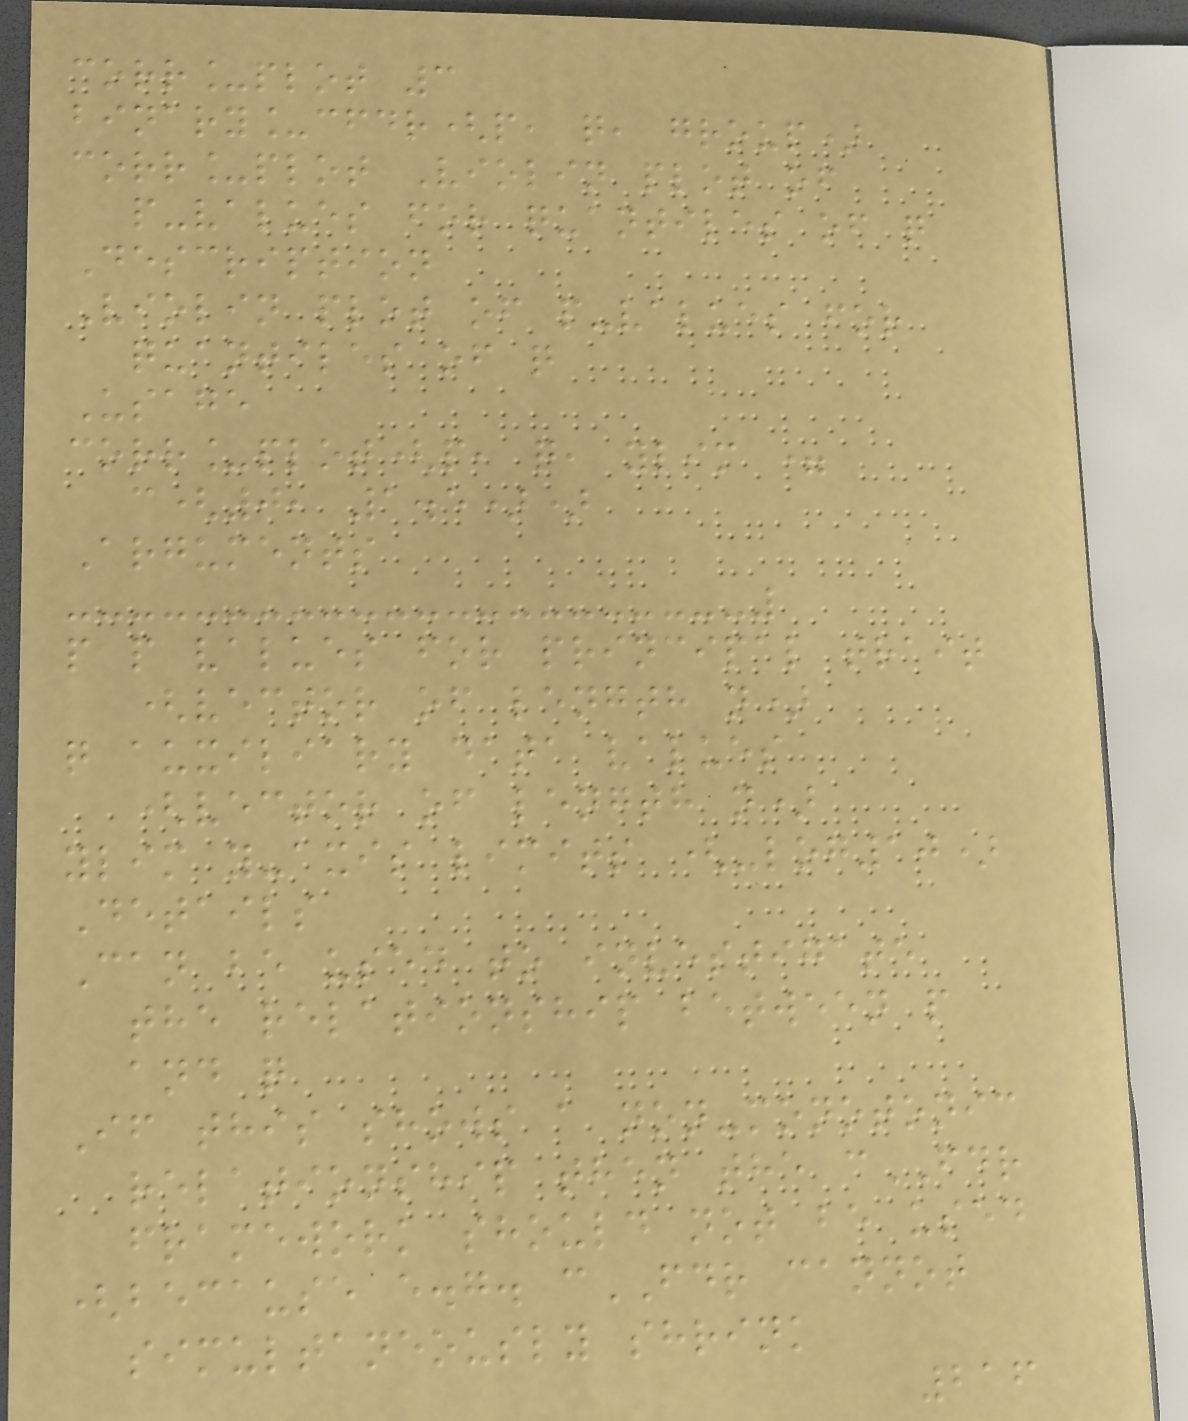corr_plot 3
binary_cfdr(p, q, group)
corr_plot Violin plot of
p-values for quantiles of q
Description
Violin plot of p-values for
quantiles of q
Usage
corr_plot(p, q, ylim =
c(0, 1.5))
Arguments
p p values for principal trait
(vector of length n)
q auxiliary data values
(vector of length n)
ylim y-axis limits (-log10)
Details
Can be used to investigate
the relationship between p
and q
If this shows a non-monotonic
relationship then the cFDR
framework should not be used
(because e.g. cFDR cannot
simultaneously shrink
216
